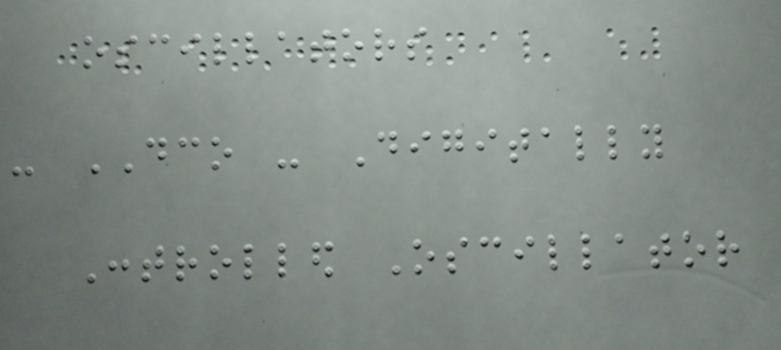oscillators
- DCO - Digitally
Controlled Oscillator
